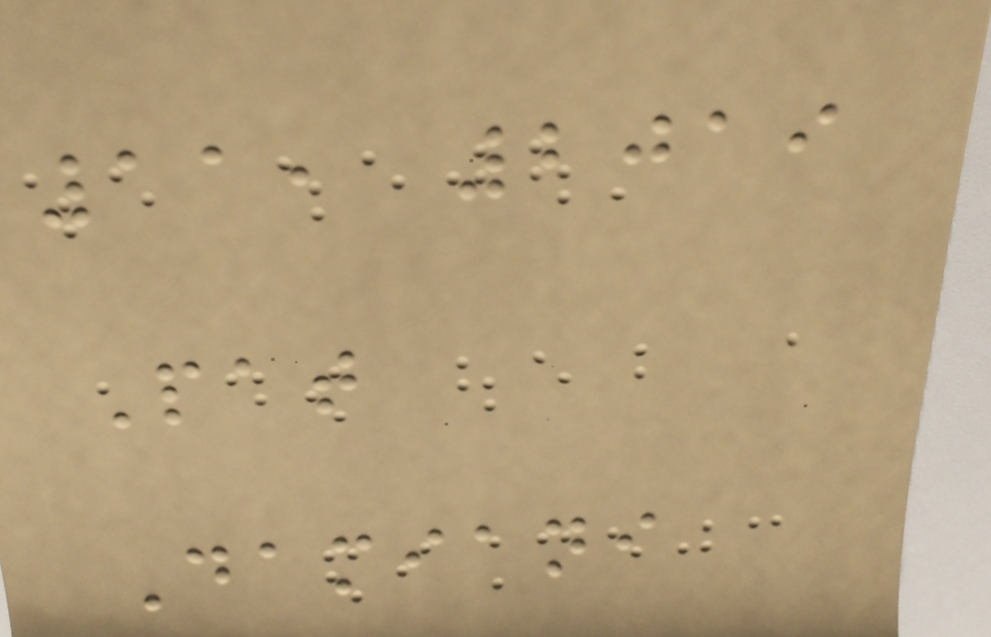11, 2019
Pat
Damiani
